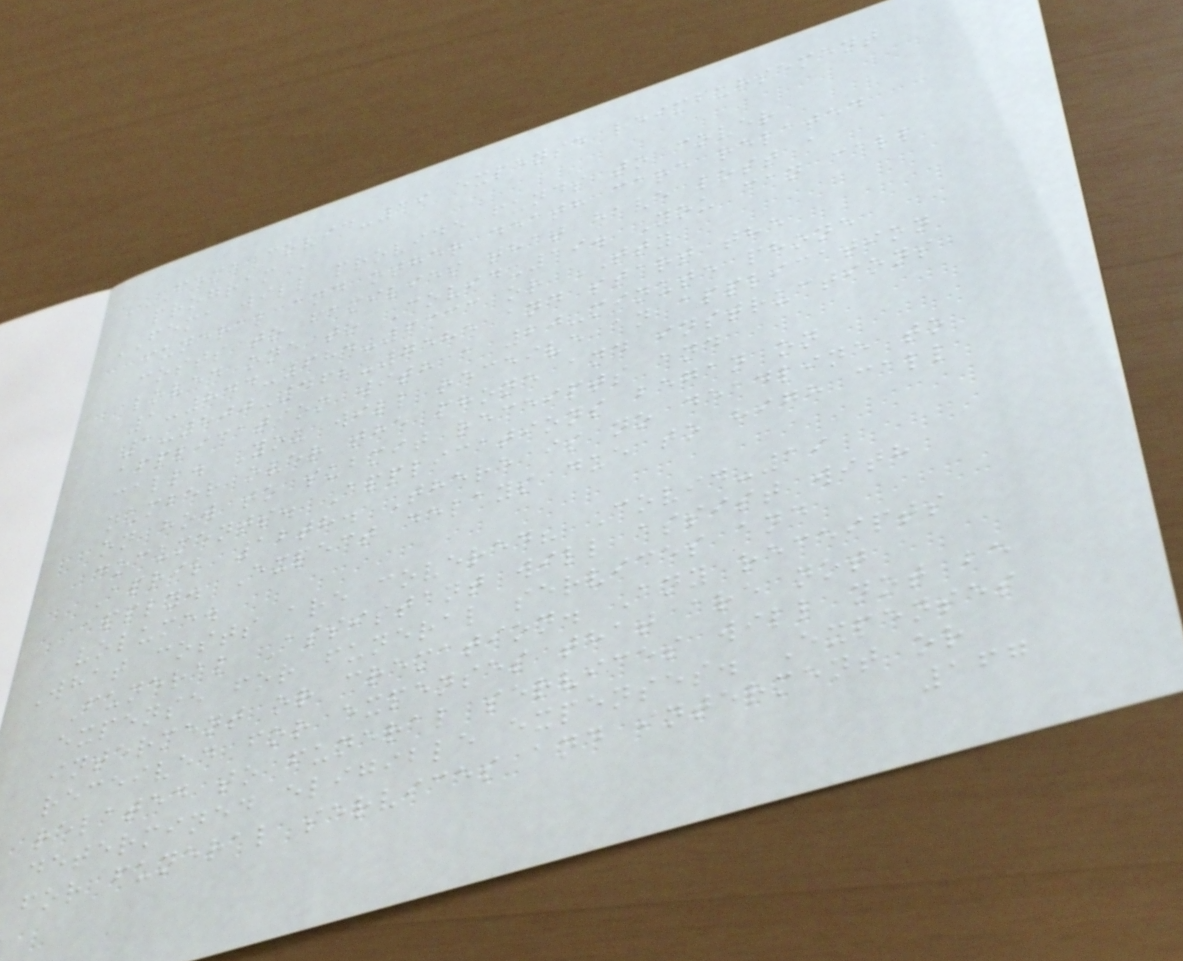FEMA COVID-19 EXPENSE REIMBURSEMENT
PROGRAM
FEMA will provide funds to cover
funeral and other death care related
costs to families that have lost a
loved one to Covid-19. You can call
1-844-684-6333 or TTY
1-800-462-7585 and start the
application with a 20-minute phone
call. You will receive an application
number over the phone and instructions
on how to submit receipts and
documents. Applications began on
April 12th. There is no deadline to
apply. Expect delays due to high call
volume.
What costs are covered? Covid-19
Funeral Assistant will assist with
expense for funeral services and
interment or cremation. Any receipts
received for expenses that are not
related to funeral services will not be
determined eligible expenses. Expenses
for funeral services and interment or
167
